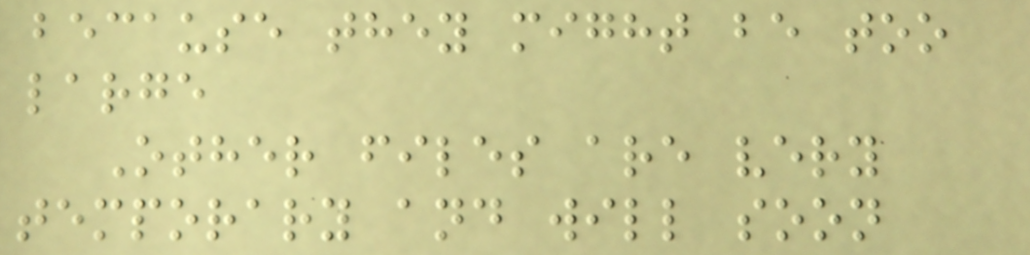because they might be too
large
Other files are very
temporary and will soon
